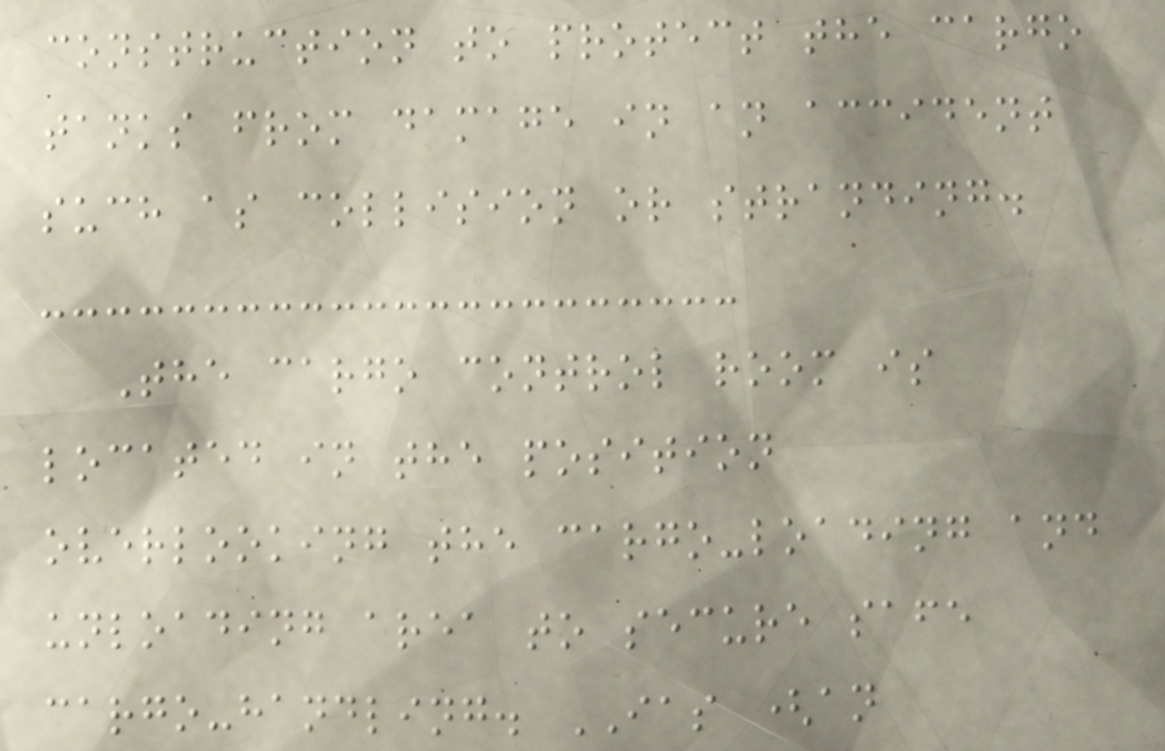construction to protect the cargo
tanks from damage in an accident
such as collision or stranding.
The cargo control room is
located in the position
overlooking the cargo-loading and
unloading area to secure safe
cargo-handling. IAS (an
